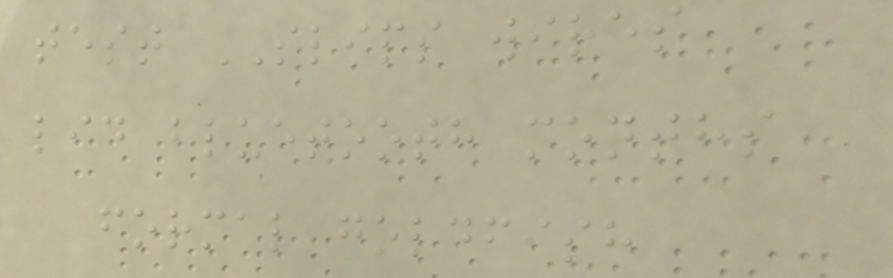test SLIPS wires
lid bluetooth months
formal goldfish
